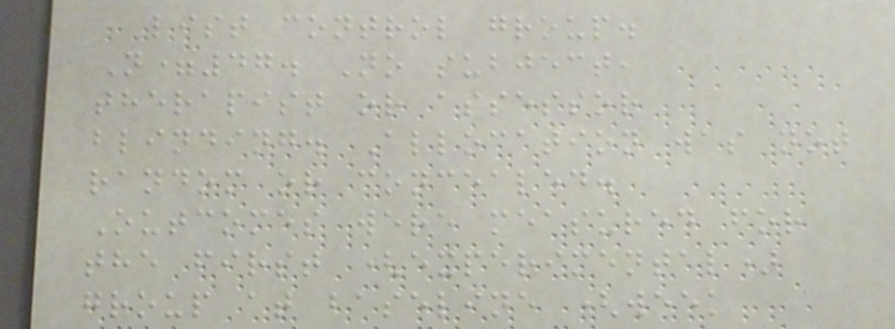list control group.
N=47. No subject,
therapist or assessor
blinding. Allocation was not
random or concealed.
Outcomes were measured for
the first (experimental)
group at baseline (week
